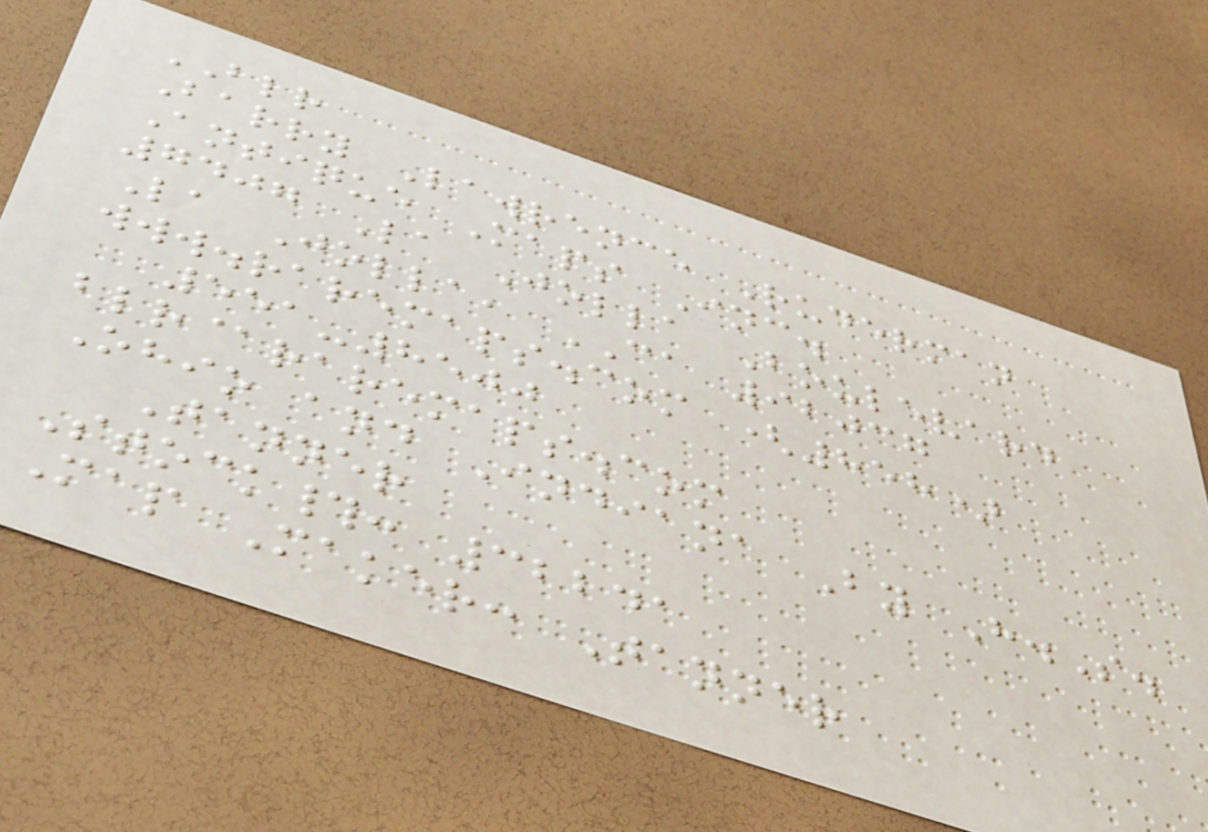BLR
Barry Lawrence Ruderman
Antique Maps Inc.
7407 La Jolla Boulevard
La Jolla, CA 92037
www.raremaps.com (858)
551-8500
blr@raremaps.com
Ohio and Indiana By H.S.
Tanner
Stock#: 32241
Map Maker: Tanner
